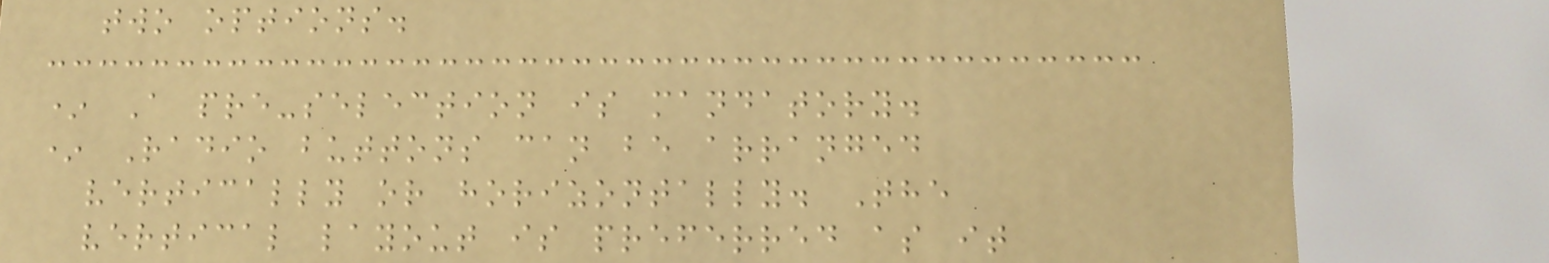two options.
* A pre-selection is mandatory.
* Radio buttons can be arranged
vertically or horizontally. The
vertical layout is preferred as it
